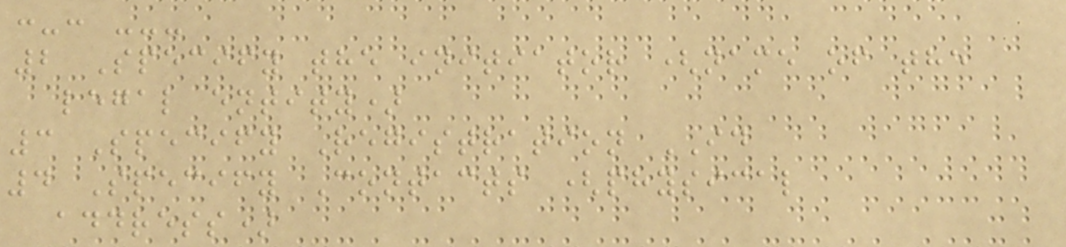:-: ---
2 Specify the initiator (name of the
legal entity)
3 Specify Registration ID
4 Specify Contacts (physical
address)
